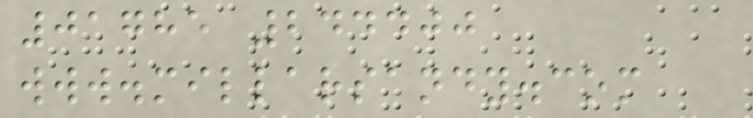01785 244400
www.millarsandy.com
